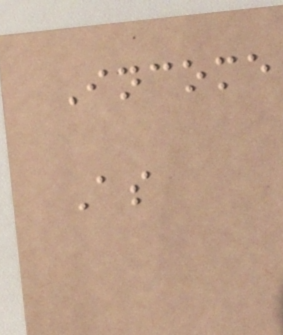Income
As
